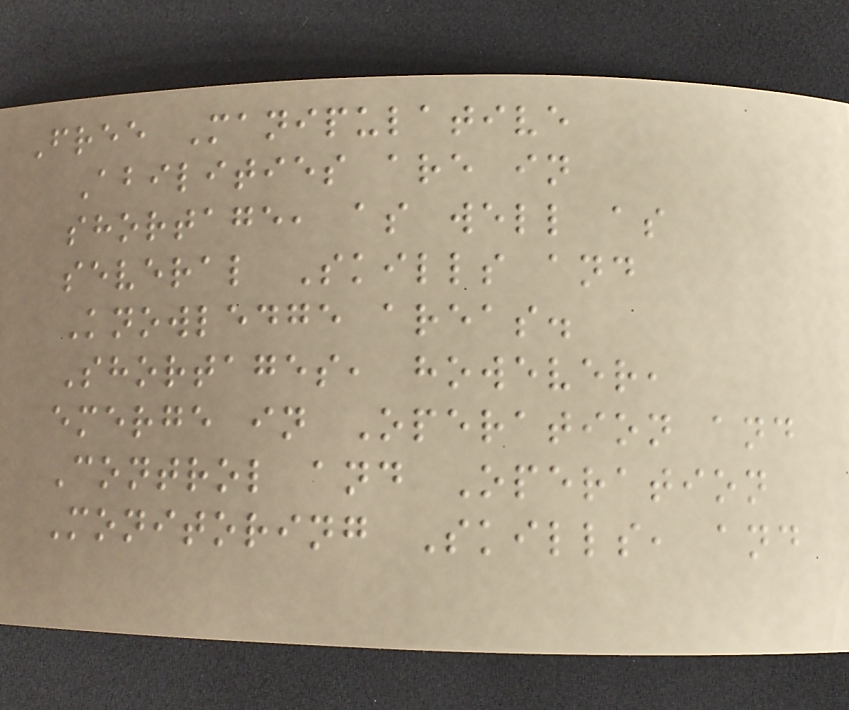Free Manipulative
Abilities are in
shortage, as well as
several Skills and
Knowledge areas.
Shortages, however,
emerge in Operation and
Control and Operation
Monitoring Skills, and
